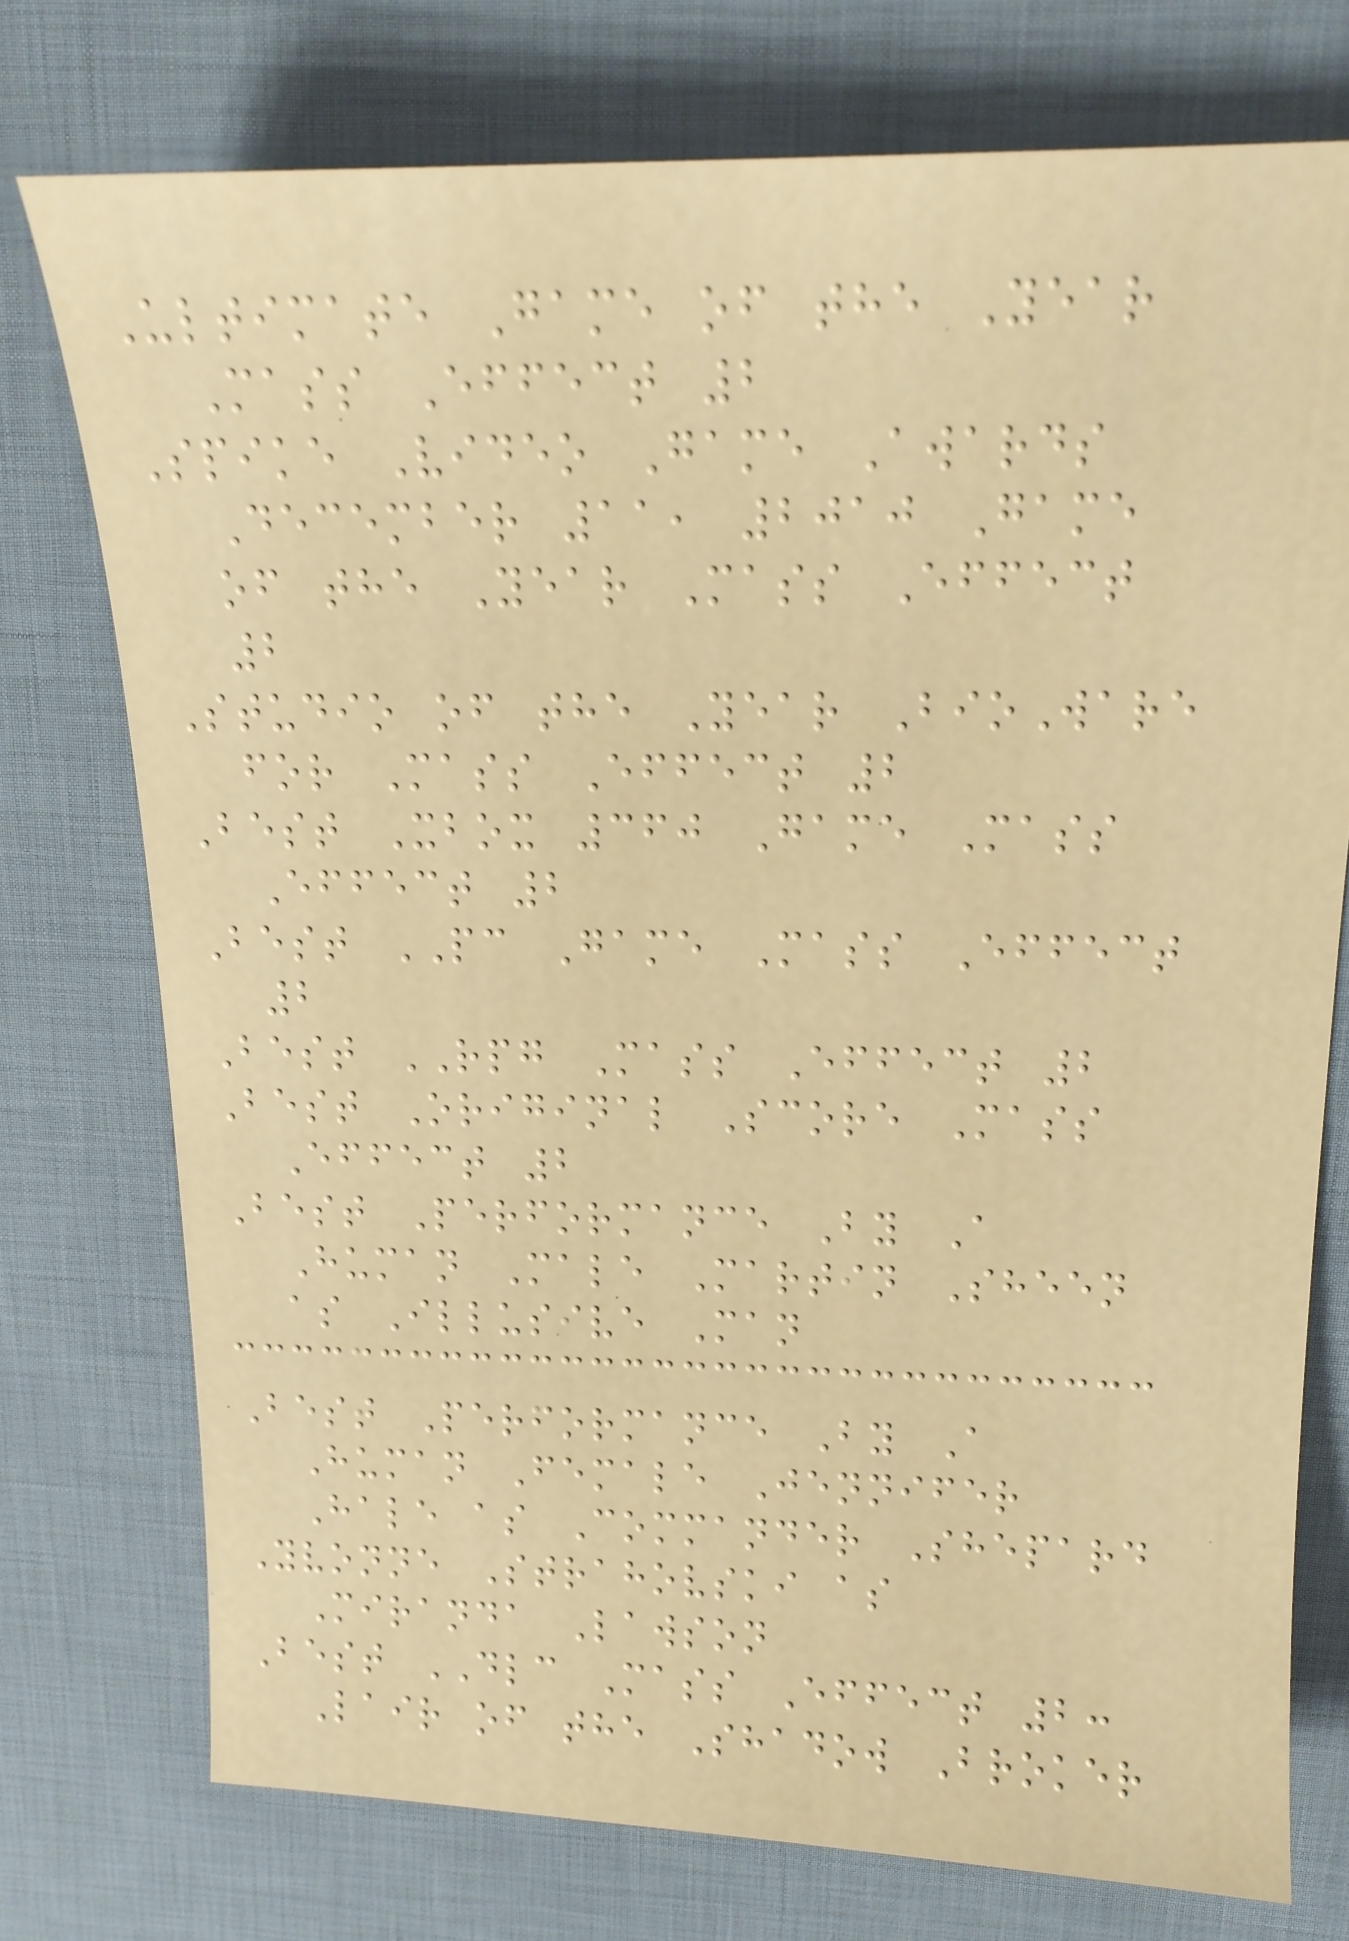Ultimate Game of the Year
Mass Effect 2
Spike Video Game Awards
December 11, 2010 Game
of the Year Mass Effect
2
Studio of the Year BioWare
for Mass Effect 2
Best Xbox 360 Game Mass
Effect 2
Best PC Game Mass Effect
2
Best RPG Mass Effect 2
Best Original Score Mass
Effect 2
Best Performance By A
Human Male Martin Sheen
as Illusive Man
Best Performance By A
Human Female Jennifer
Hale as Commander Shepard
Yvonne Strahovski as
Miranda Lawson
Best DLC Mass Effect 2:
Lair of the Shadow Broker
